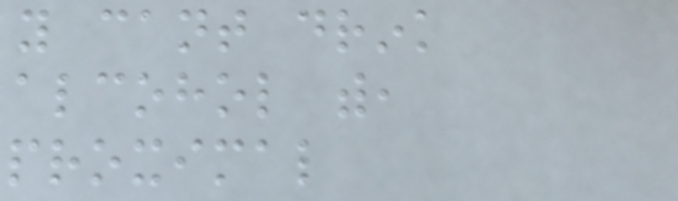you cant drink
alcohol with,
proximal
